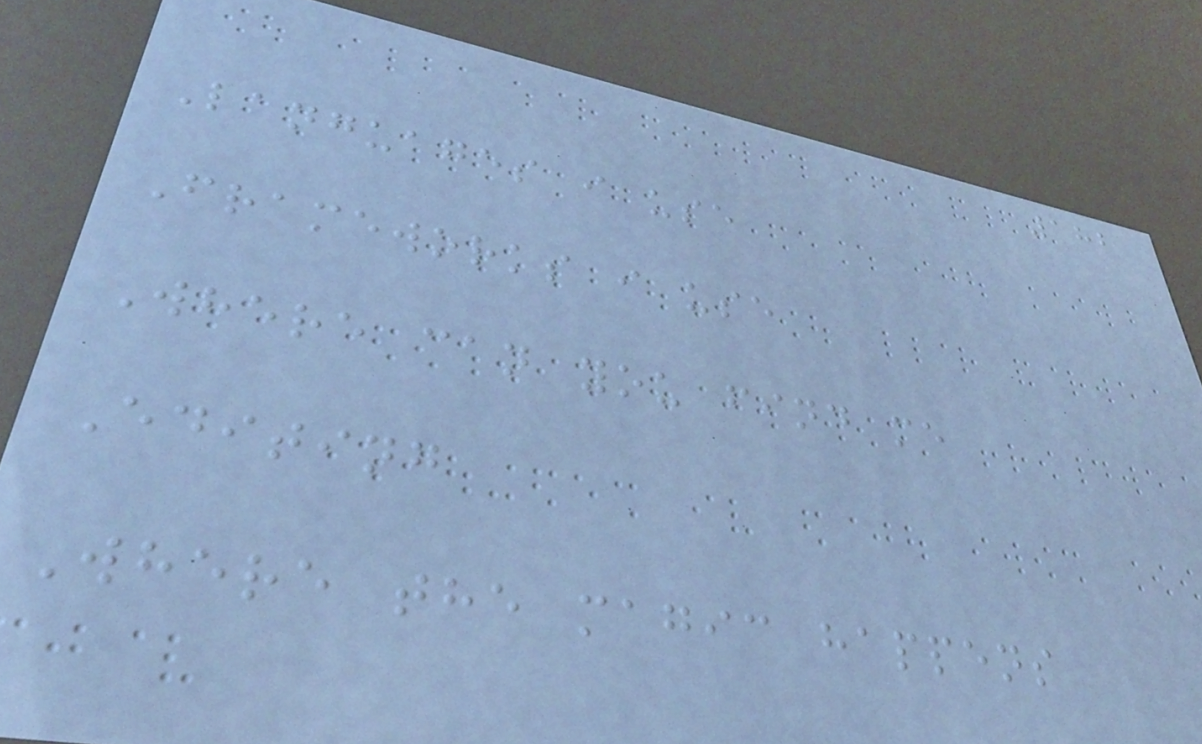182
Languages i use
Frameworks i use
Where can you find me
Editing
Where the magic happens
